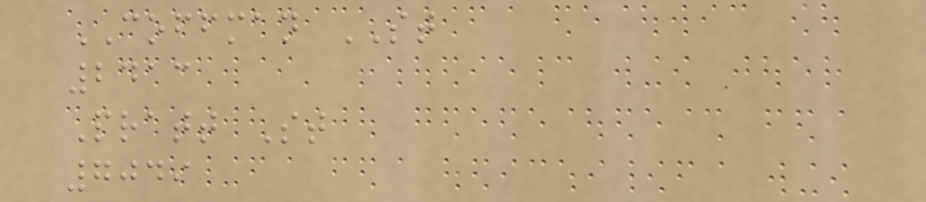COFFMAN ST
2413
Pratt St
7049
